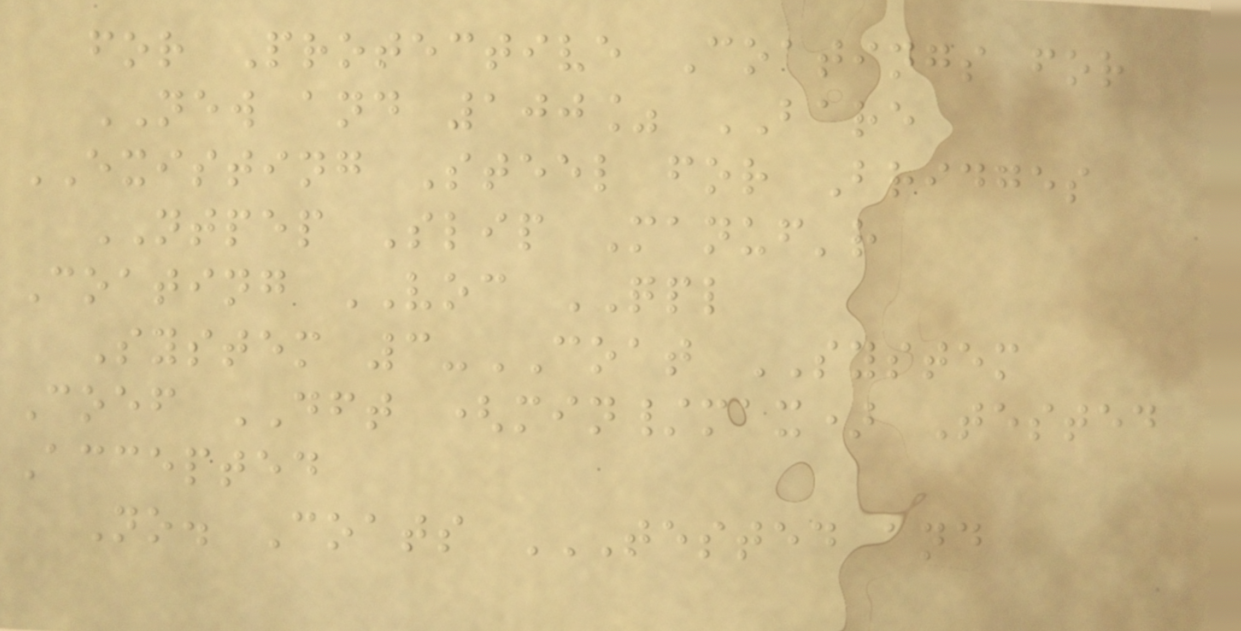for Protective Coatings for
NEW and 100% BARE
EXISTING Steel for Bridges
NTPEP Slip Manuf'r
Coating VOC QPL
System 3-COAT SYSTEM
Coef DFT (min/max) Tested
Accepted
No. Coats TESTED AND
